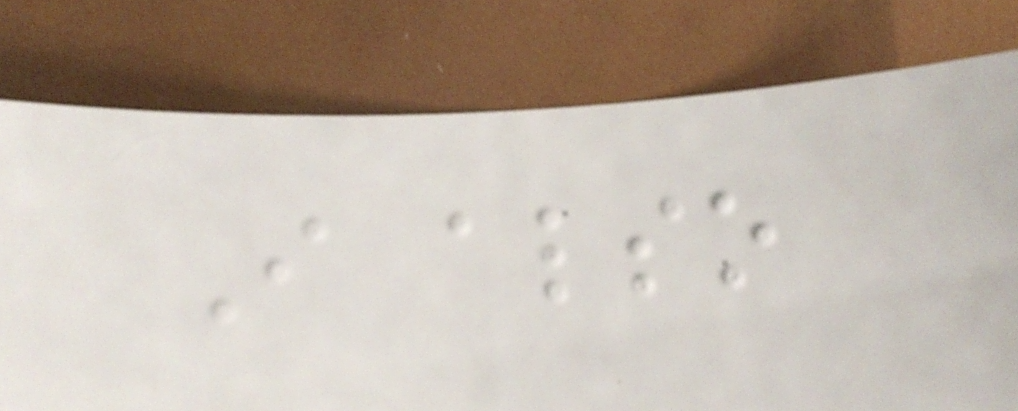I also
